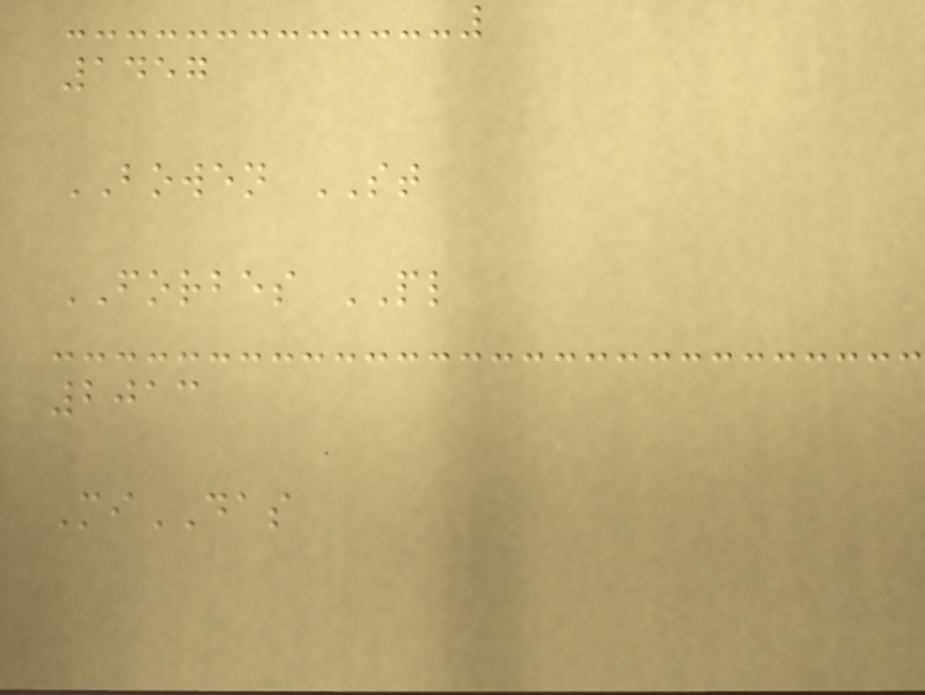1457
BOWEN ST
FORBES PL
2013
MiDAS
